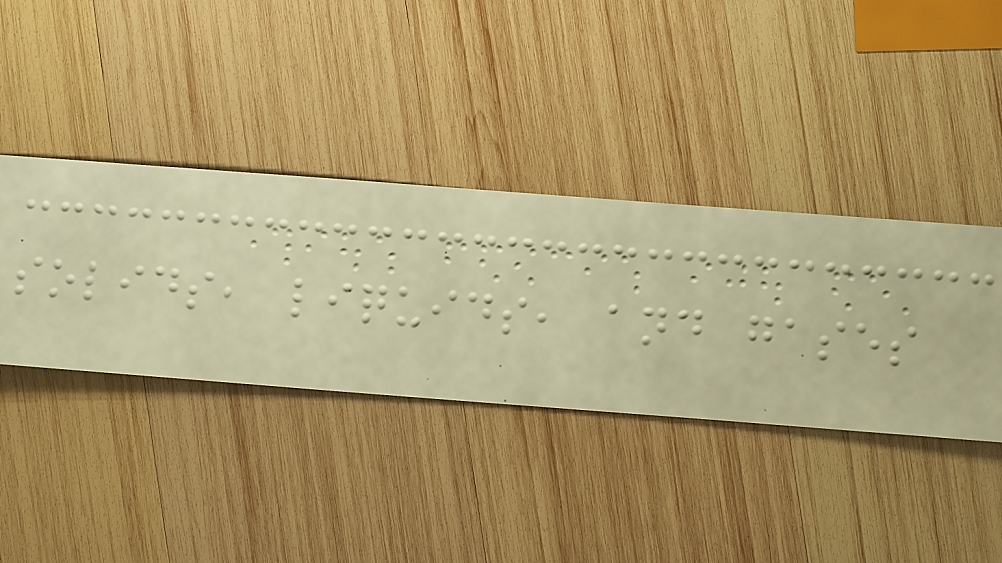solids, liquids, and gases
